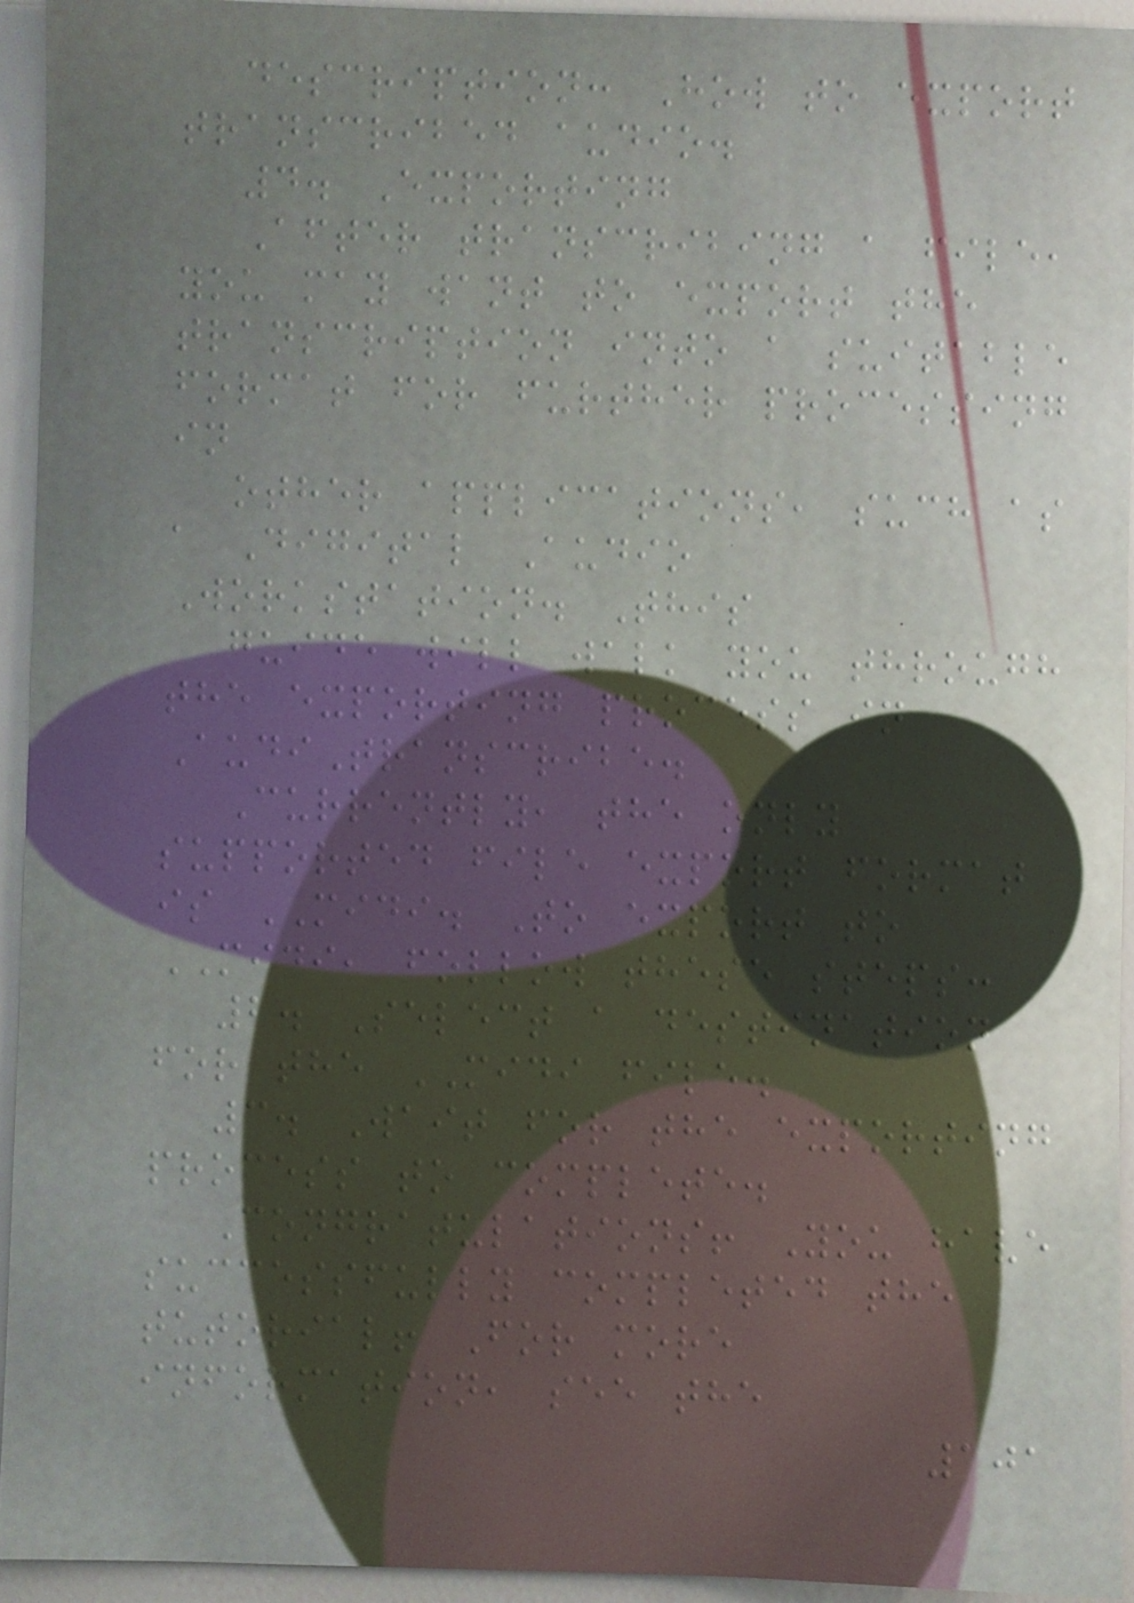description: How to export
transcribed audio.
4. Exporting
After transcribing a file,
you may want to export the
transcription into a suitable
format for further processing
in
other applications, such as
a Digital Audio
Workstation. This
guide will walk you through
the exporting process in
AudiTranscribe.
Currently, the only
supported file export format
is MIDI. To export to
MIDI, follow these steps:
2. Select a destination
for the MIDI file.
3. Wait for the exporting
process to complete.
Congratulations! You have
successfully completed the
tutorial! For more
information, see the
101
